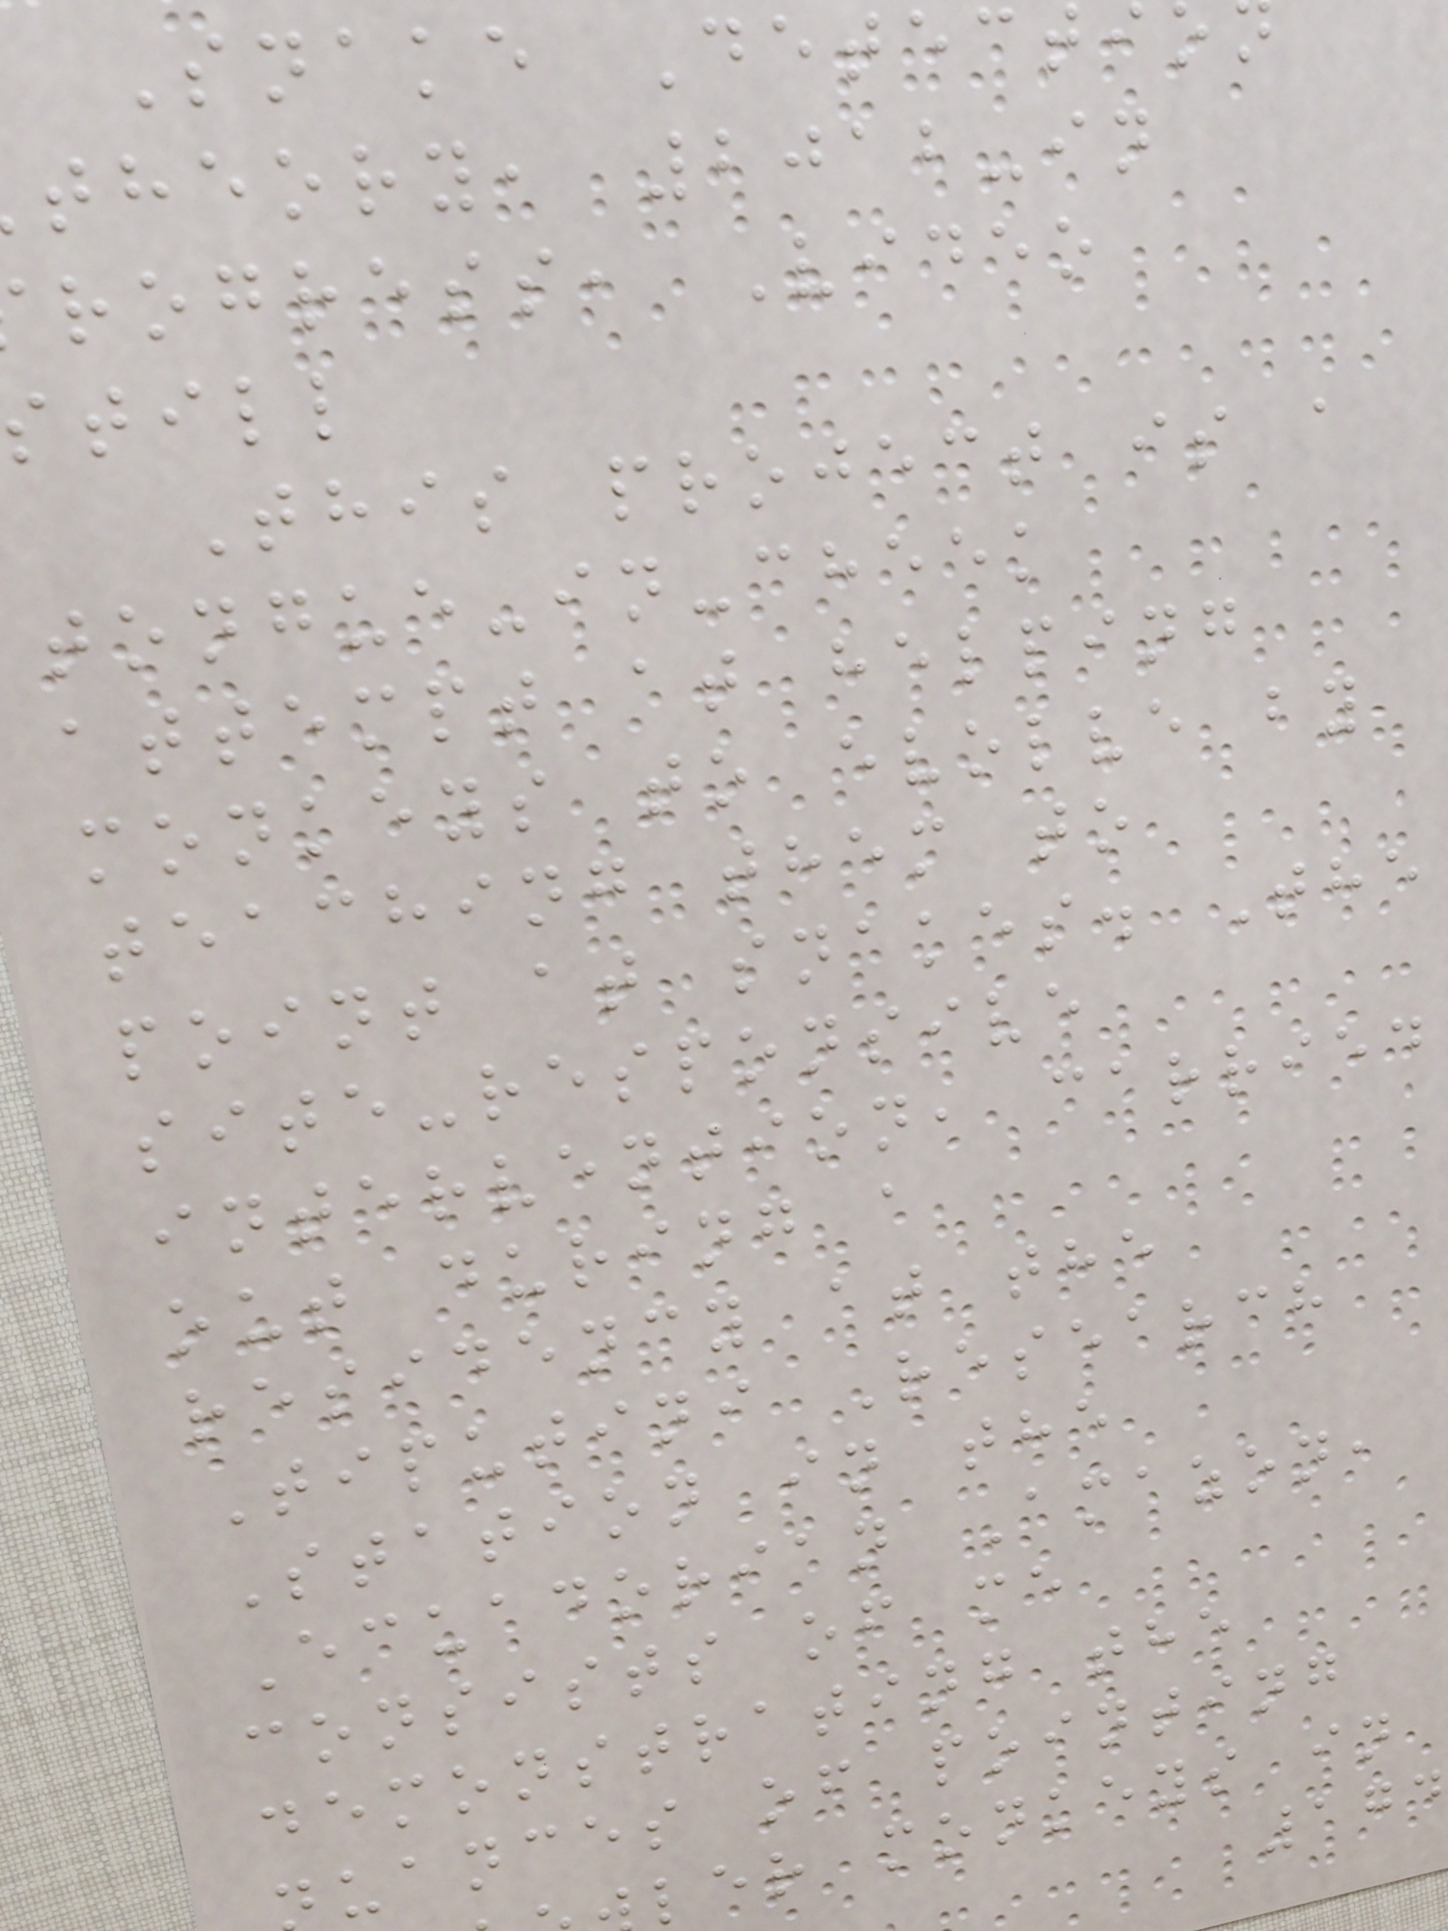Snake Detecti
theory, 2012-in
rogress, Video
till
This project is a
tongue-in-cheek
attempt at helping
monkeys to evolve by
teaching them to
point at snakes. The
site-responsive
intervention, carried
out during a
residency at the
Tiputini Research
Station in the
Ecuadorian Amazon,
consists of me
demonstrating the
uances of pointing
ler monkeys in
174
